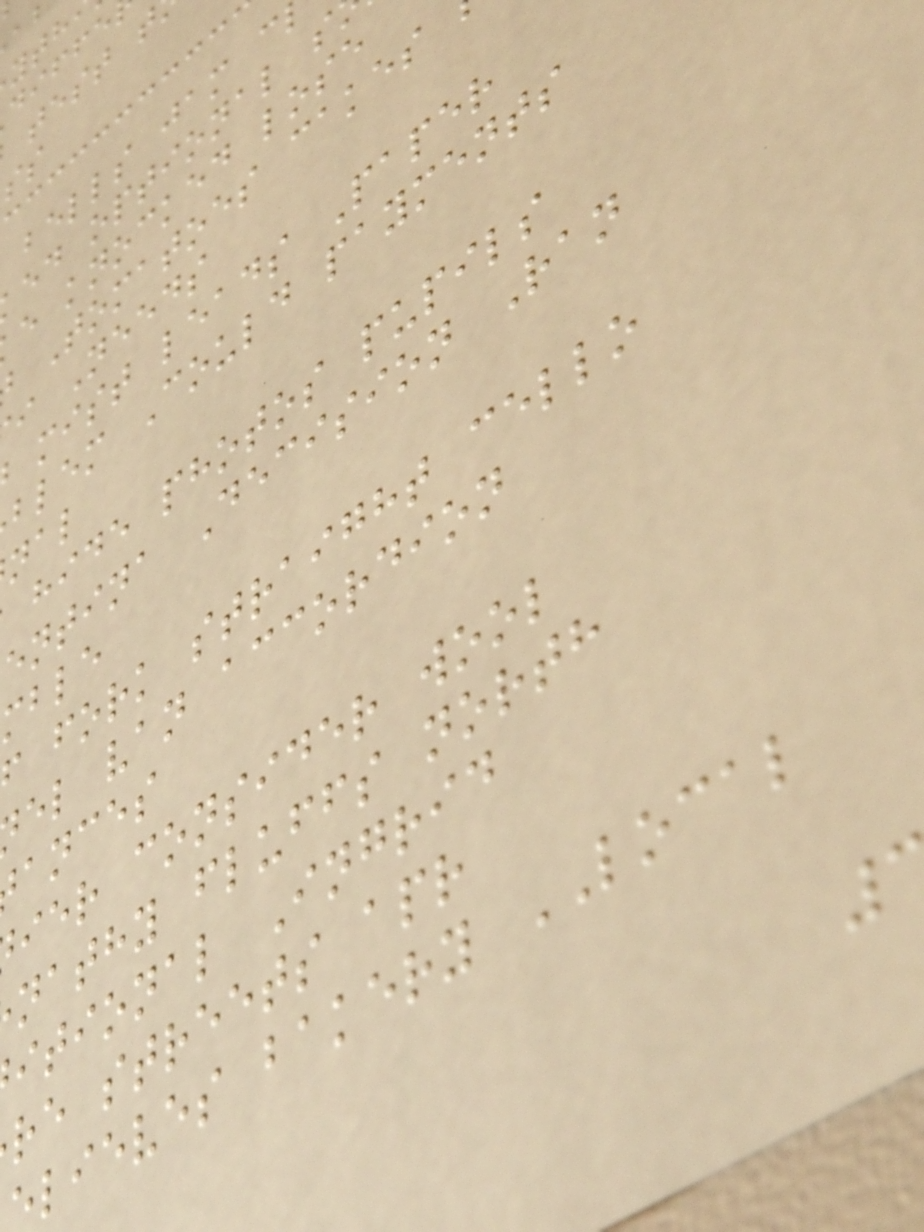bells jam c
ed optional s
e knocked lose
Tomatoes cakes
i Needs
mist leads Paper
blem Could payments
hide photos pupils
entina Decision Ran
mble
fork straight cello
el van accordion
ances
ier consider wool
nathy fluffs north
itional Ingrid
re streets apr
lieves bakery LOCAL
